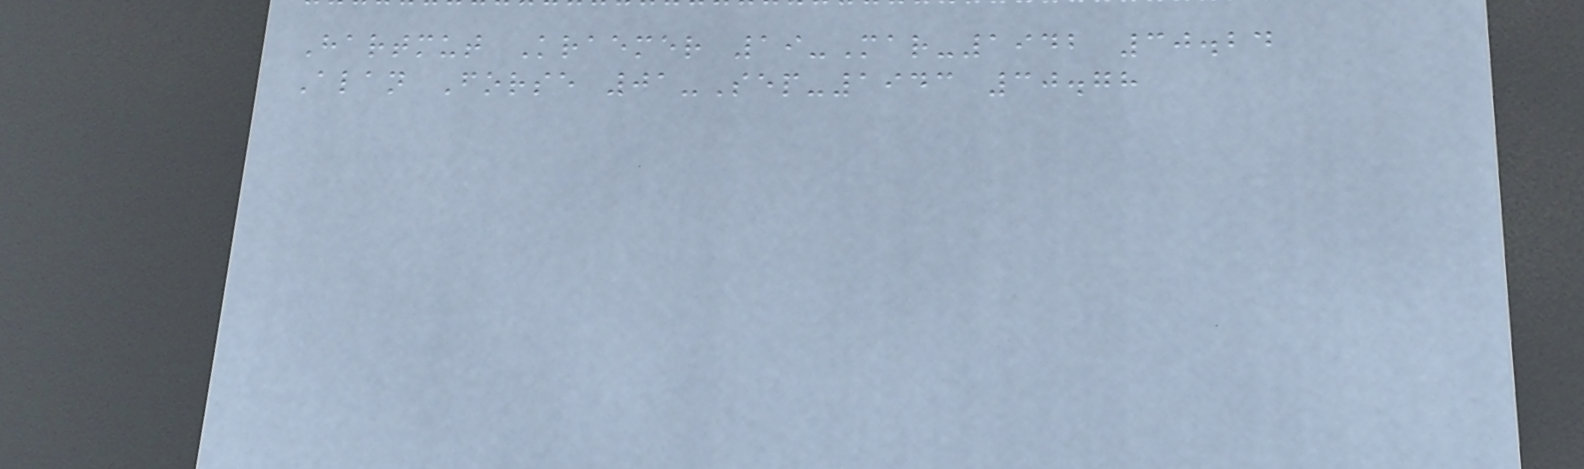Hartmut Kraemer 19-Mar-1942 30.24
Alan Forse 01-Sep-1943 30.78
